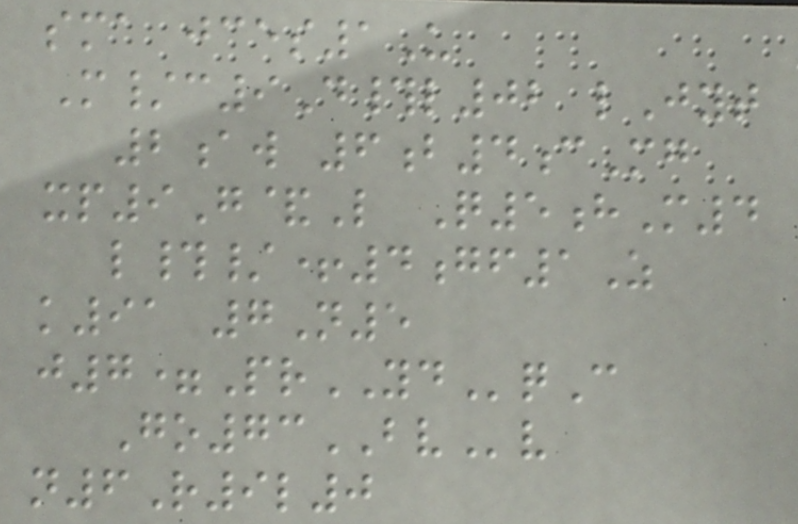sma jces1U
M/c9D#l02 lJyt
2aw 6b4cMg
xp9G&L Q5hM4
l#/+4gf1Z
k91 7N5
j7=PrYDqC
Go73BVv
n6R9l0
